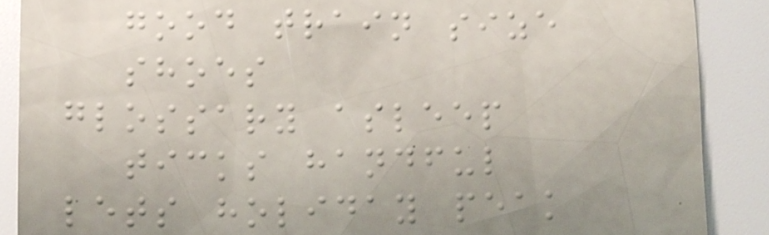good train size
shoes
glossary asleep
ticks handful
lets holiday peak
